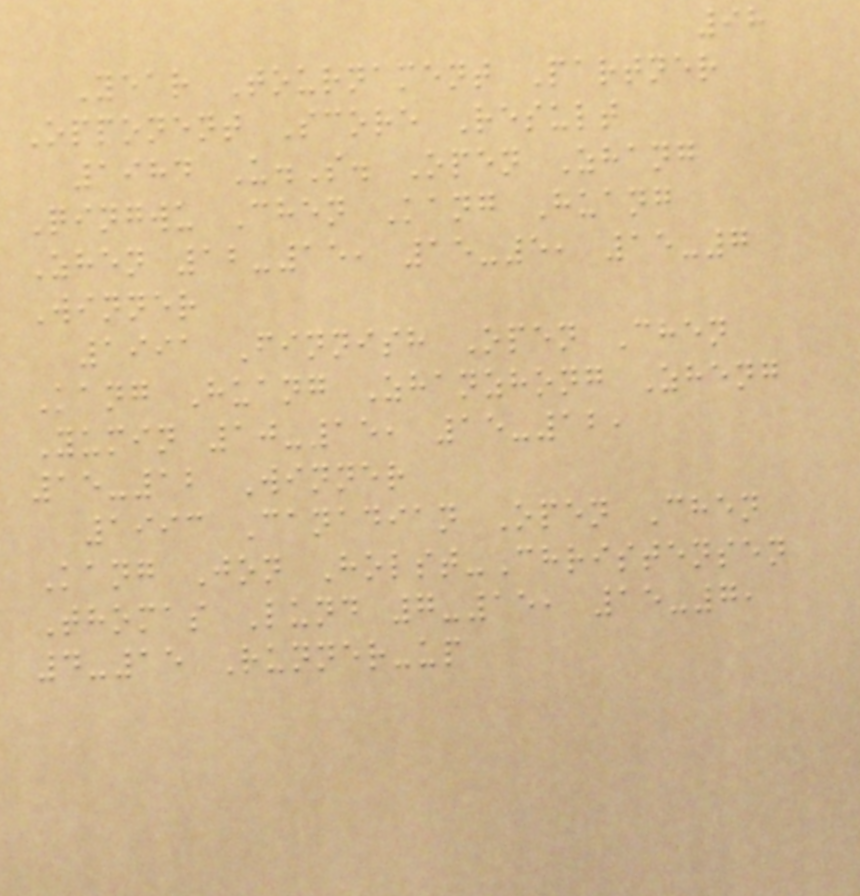98
Year Tournament Partner
Opponent Score Result
1984 U.S. Open Zhang
Qingwu Chen Kang Huang
Zhen 12-15, 15-5, 15-7
Winner
1991 Finnish Open Chen
Kang Huang Zhanzhong Zheng
Yumin 10-15, 15-12,
15-12 Winner
1993 Canadian Open Chen
Kang Jon Holst-Christensen
Thomas Lund 7-15, 15-7,
4-15 Runner-up
